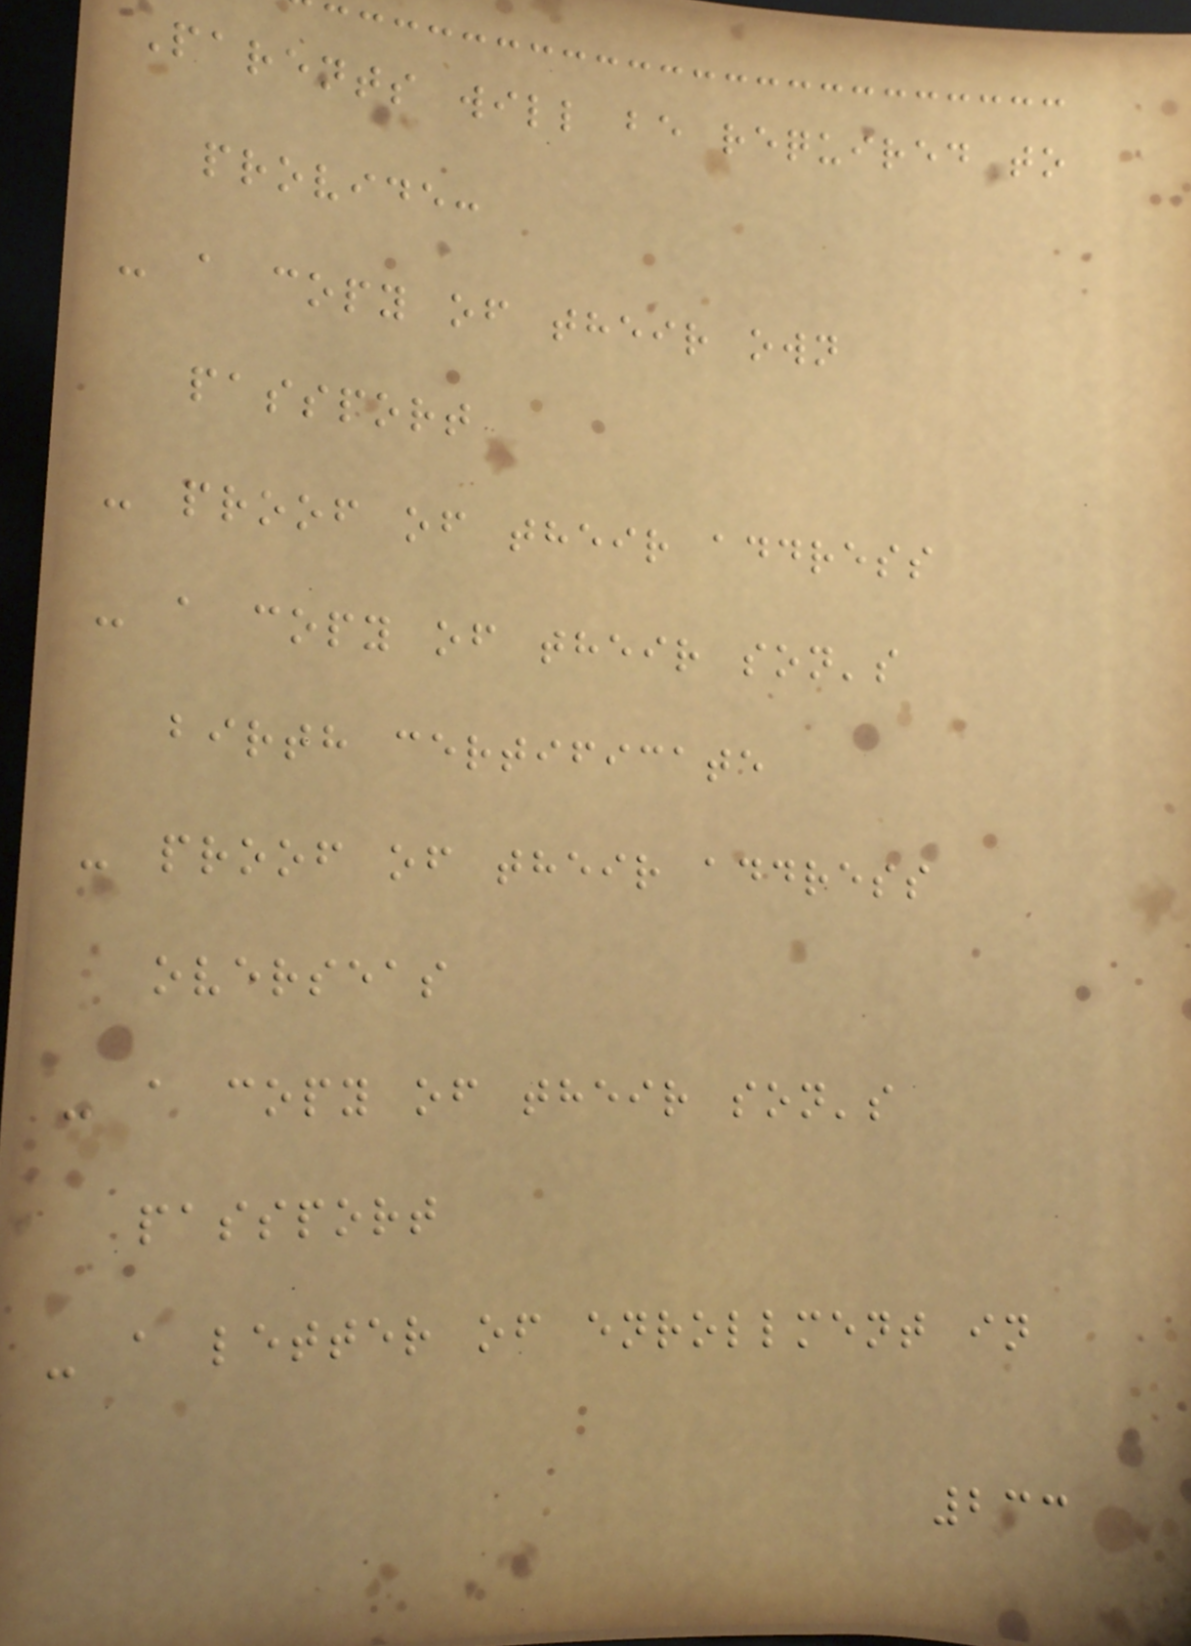Parents will be required to
provide:
- a copy of their own
passport
- proof of their address
- a copy of their son's
birth certificate
- proof of their address
overseas
- a copy of their son's
passport
- a letter of enrollment in
233
